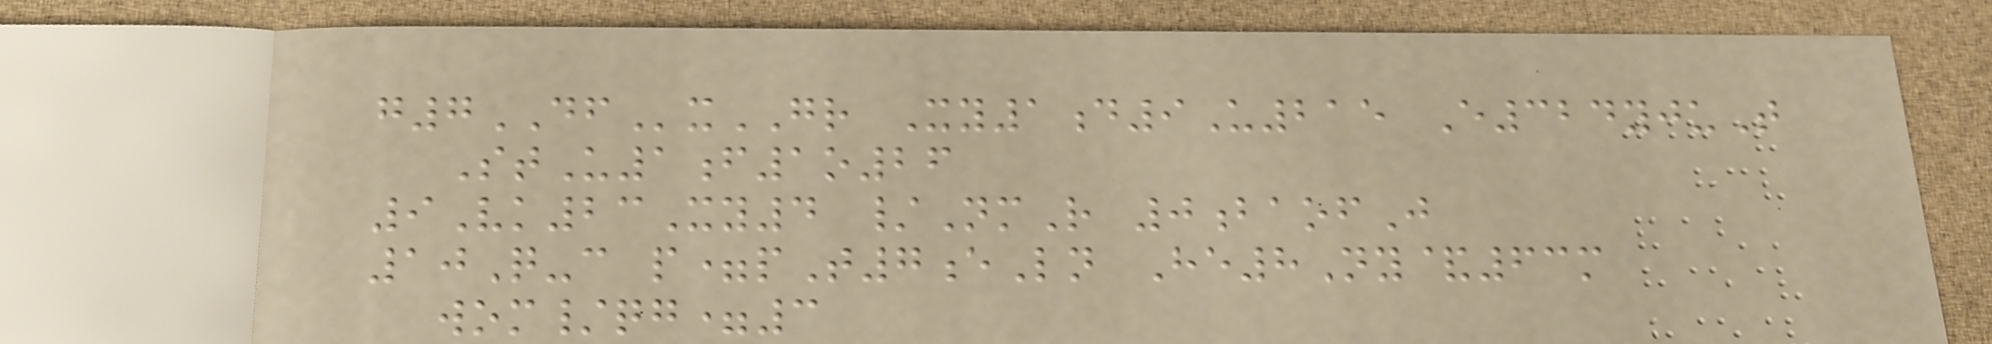g7DFxGR Xy1d9U215 E324yjuT
StU1f1o26
9Vk23Xy4 /NmR 0baofJ
10Q-c p=pT7eLn He8Ny&63m
wom/qg=3
